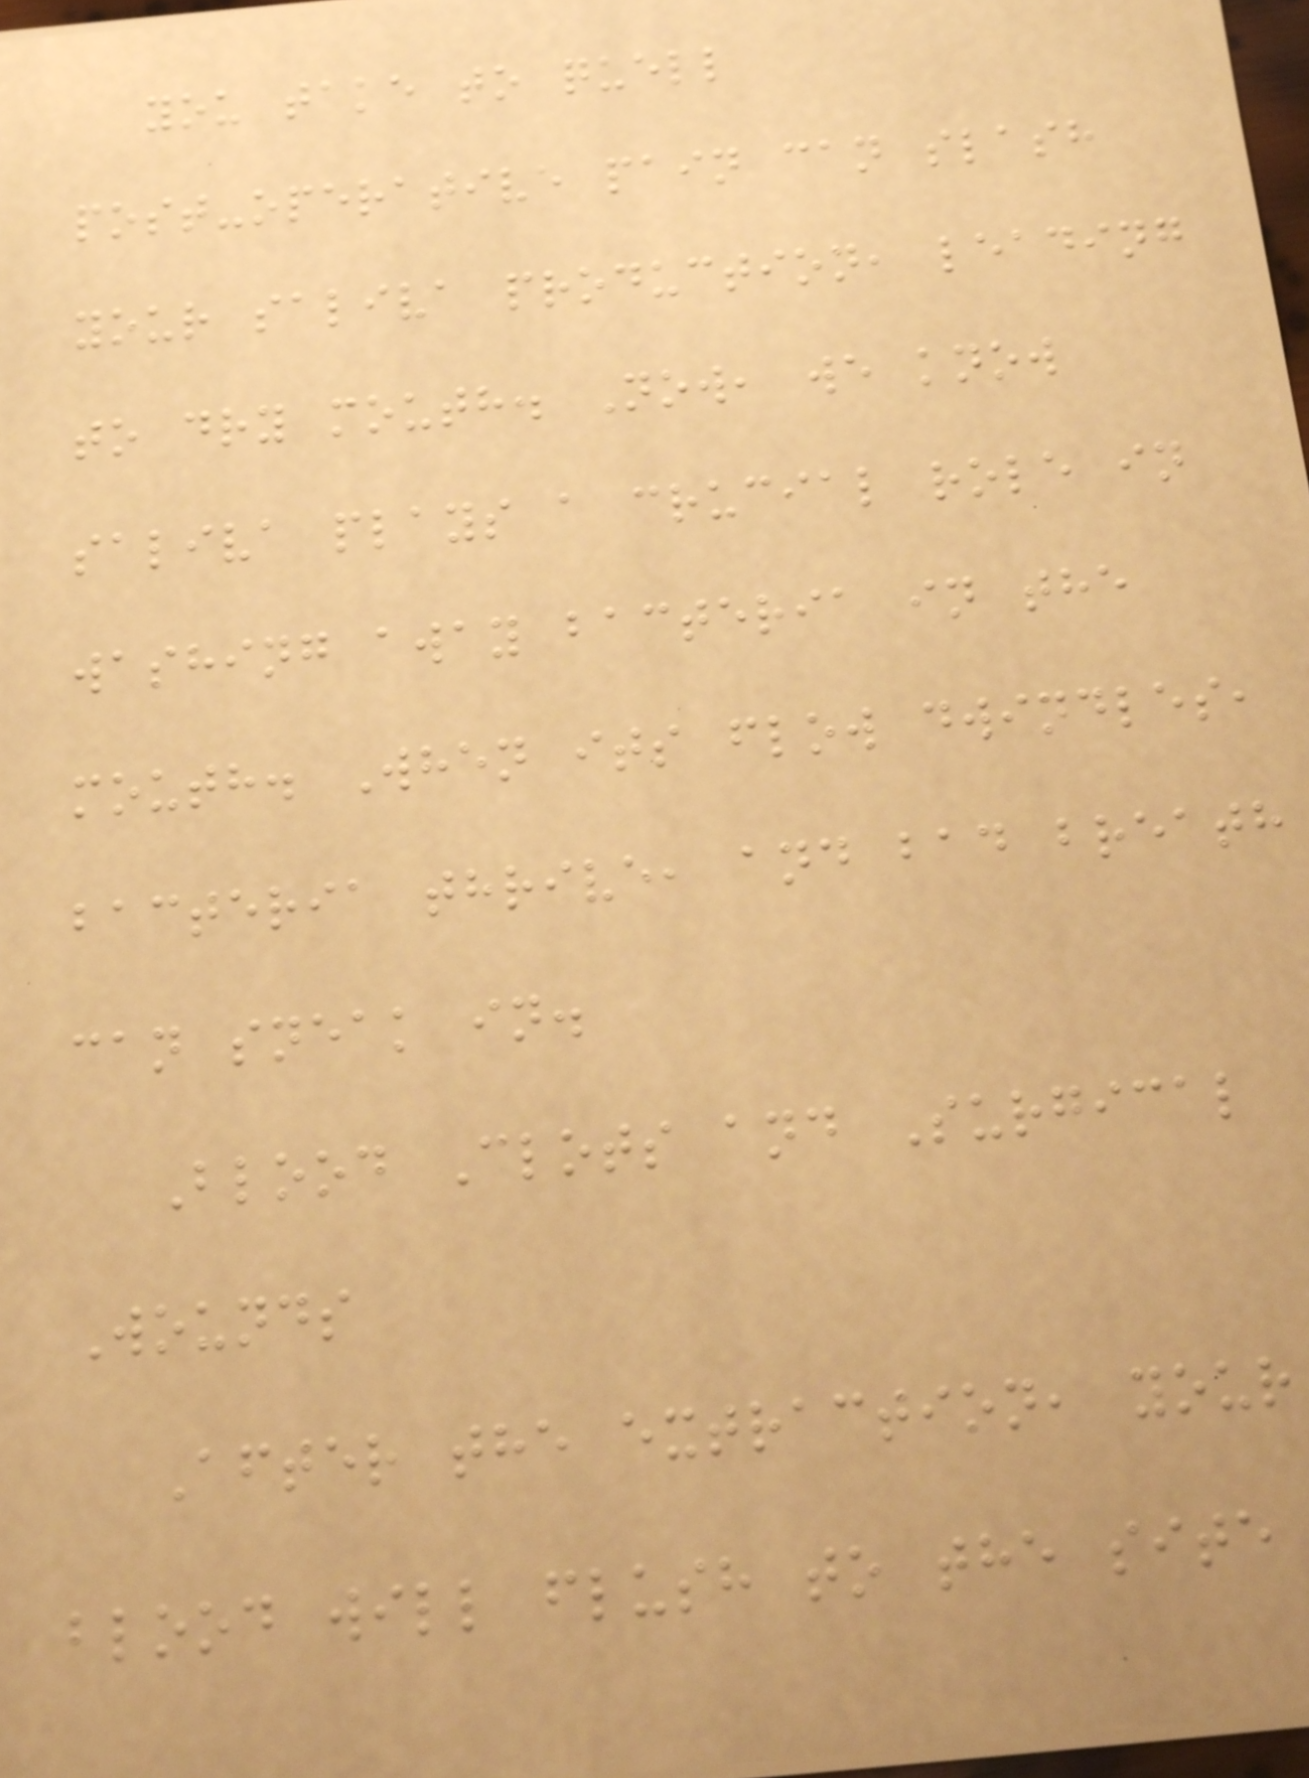you take to quell
post-operative pain can slash
your saliva production, leading
to dry mouth. Now, we know
saliva plays a crucial role in
washing away bacteria in the
mouth. When its flow dwindles,
bacteria thrive, and bad breath
can sneak in.
Blood Clots and Surgical
Wounds
After the extraction, your
blood will flush to the site
